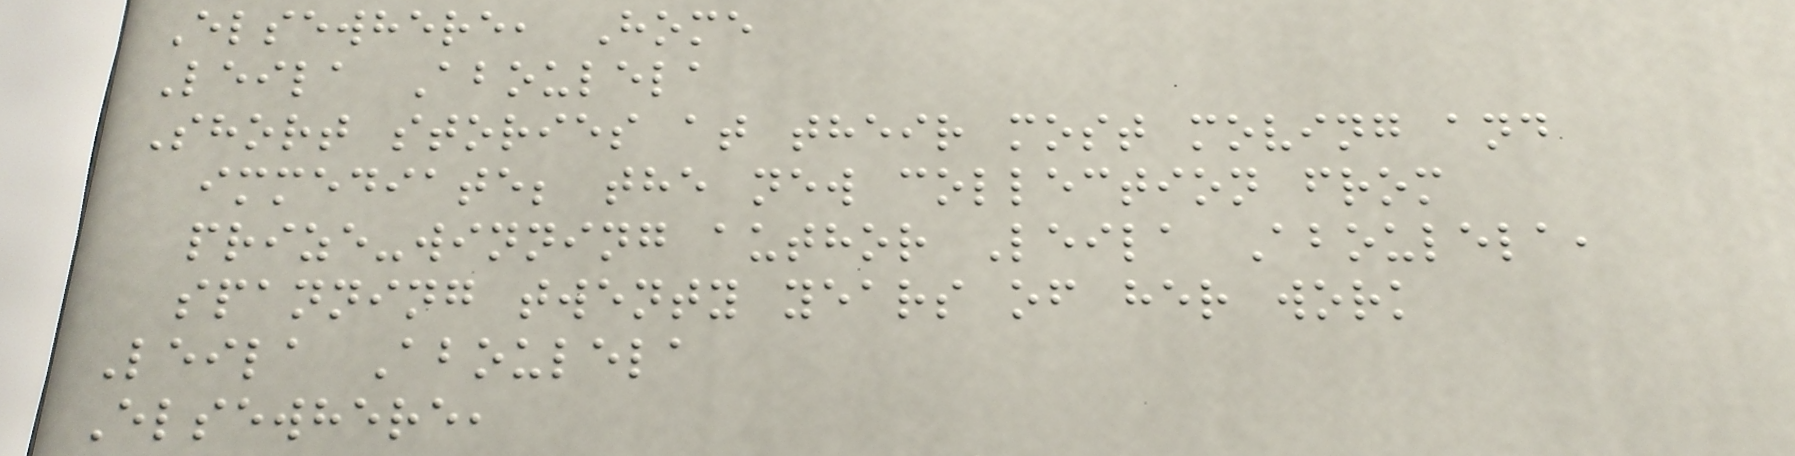Elsewhere, Home
Leila Aboulela
Short stories at their most moving and
immediate; the new collection from
prize-winning author Leila Aboulela,
spanning twenty years of her work
Leila Aboulela
Elsewhere,
